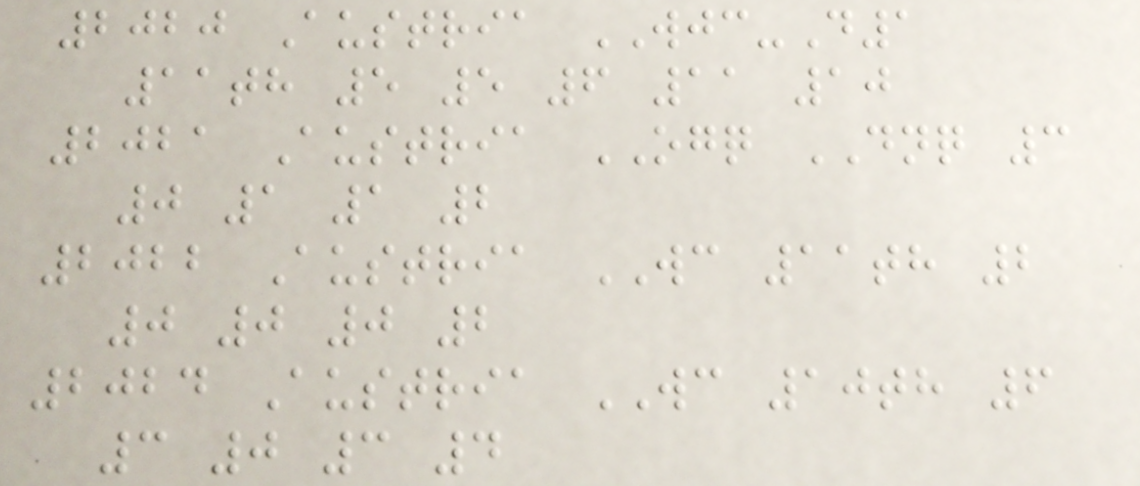2020 Austria WJC-D1
11th 5 5 6 11 10
2021 Austria OGQ DNQ 3
0 1 1 2
2022 Austria WC 11th 2
0 0 0 2
2024 Austria WC 10th 6
3 0 3 4
